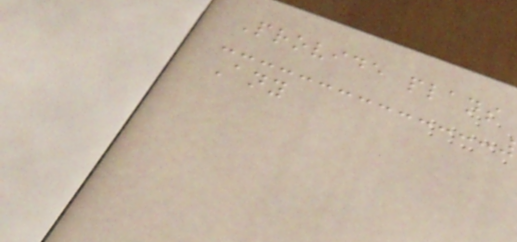Provide plans
Any
